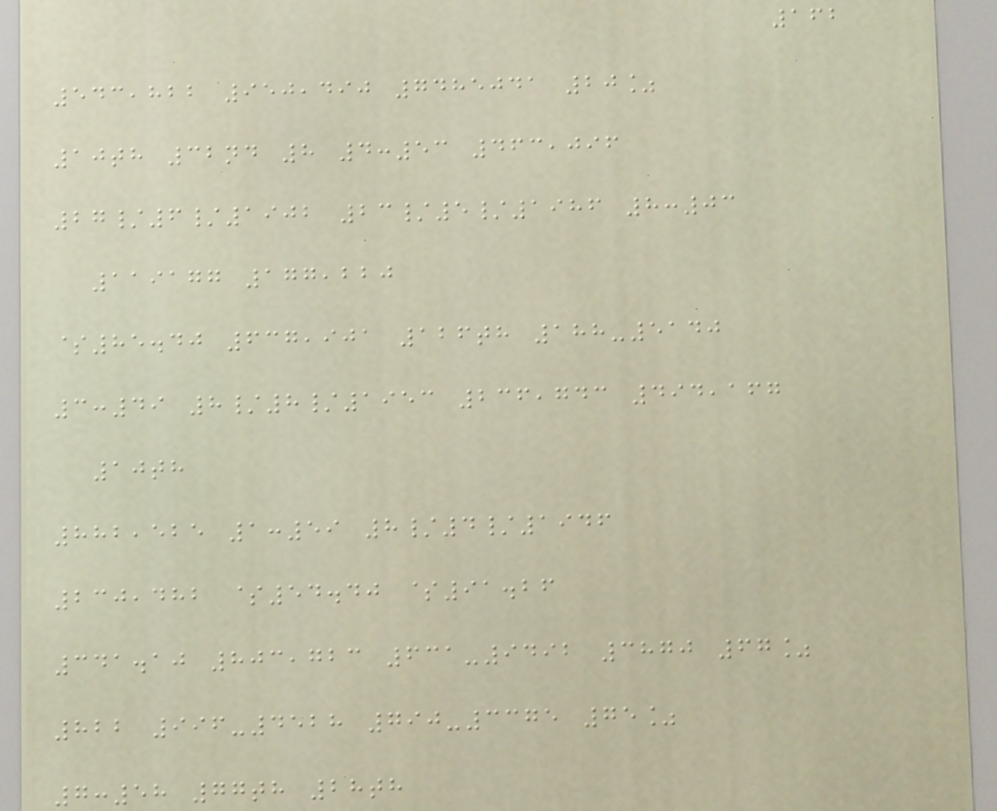162
543,822 950,490 7485041 20%
10th 32nd 8 4:53 463,096
27/6/1902 23/5/1986 8:03
119177 177,220
$85.40 637,901 126th 188-5140
3:49 8/8/1953 236,743 494,167
10th
882,525 1:59 8/4/1946
230,482 $54.40 $91.26
341.10 803,723 631-9492 3870 67%
822 996-4528 790-3375 75%
7:58 77th 28th
